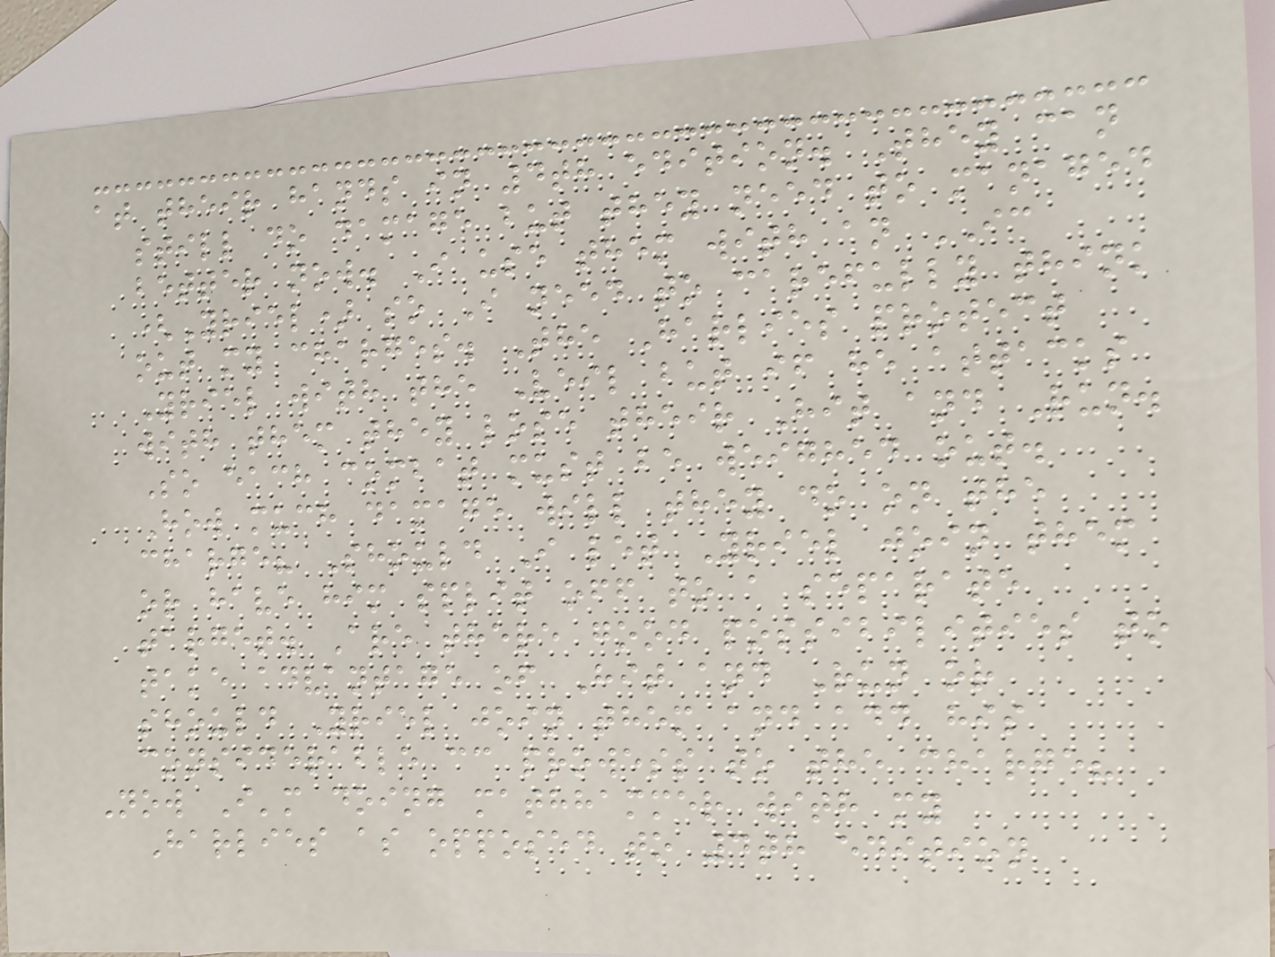at their hands in 4th edition. They can
still do damage but they need to managed
better now. I use them with an IC
(Yriel) so I need to carefully think
out my charges. The Harlies protect
Yriel with the Veil but if he attacks
with them they lose their Hit and Run.
So each combat must be weighed out.
How much damage will they do on the
charge? Should I let Yriel join them
or have him split off to a separate
target. Are there good possibilities to
take advantage of Hit and Run or
should Yriel join them and add his
considerable cc prowess to the charge?
Now I'm doing mathhammer with my
Harlies as opposed to 4th edition
